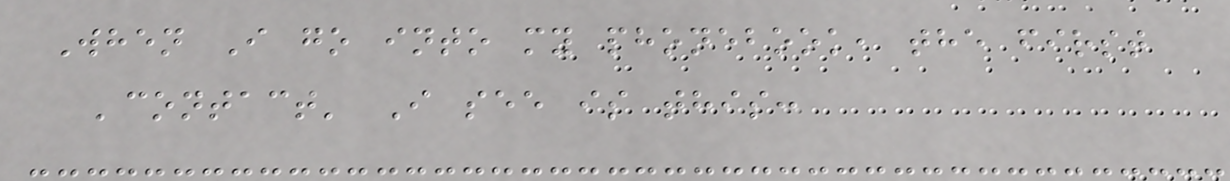When I go into my phonebook, the first
'contact' I see is this:
